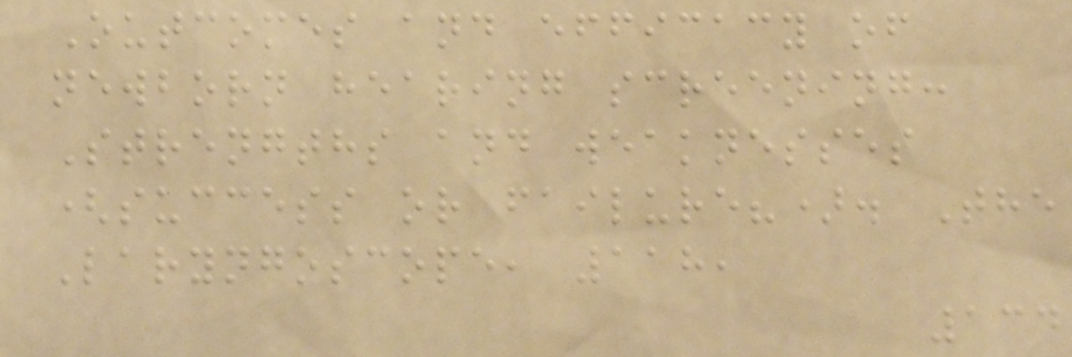Outcomes and efficacy of
newborn hearing screening:
Strengths and weaknesses
(success or failure?). The
Laryngoscope, 118,
134
